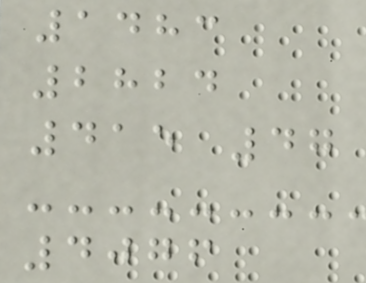1483
2824
415 47
4076
